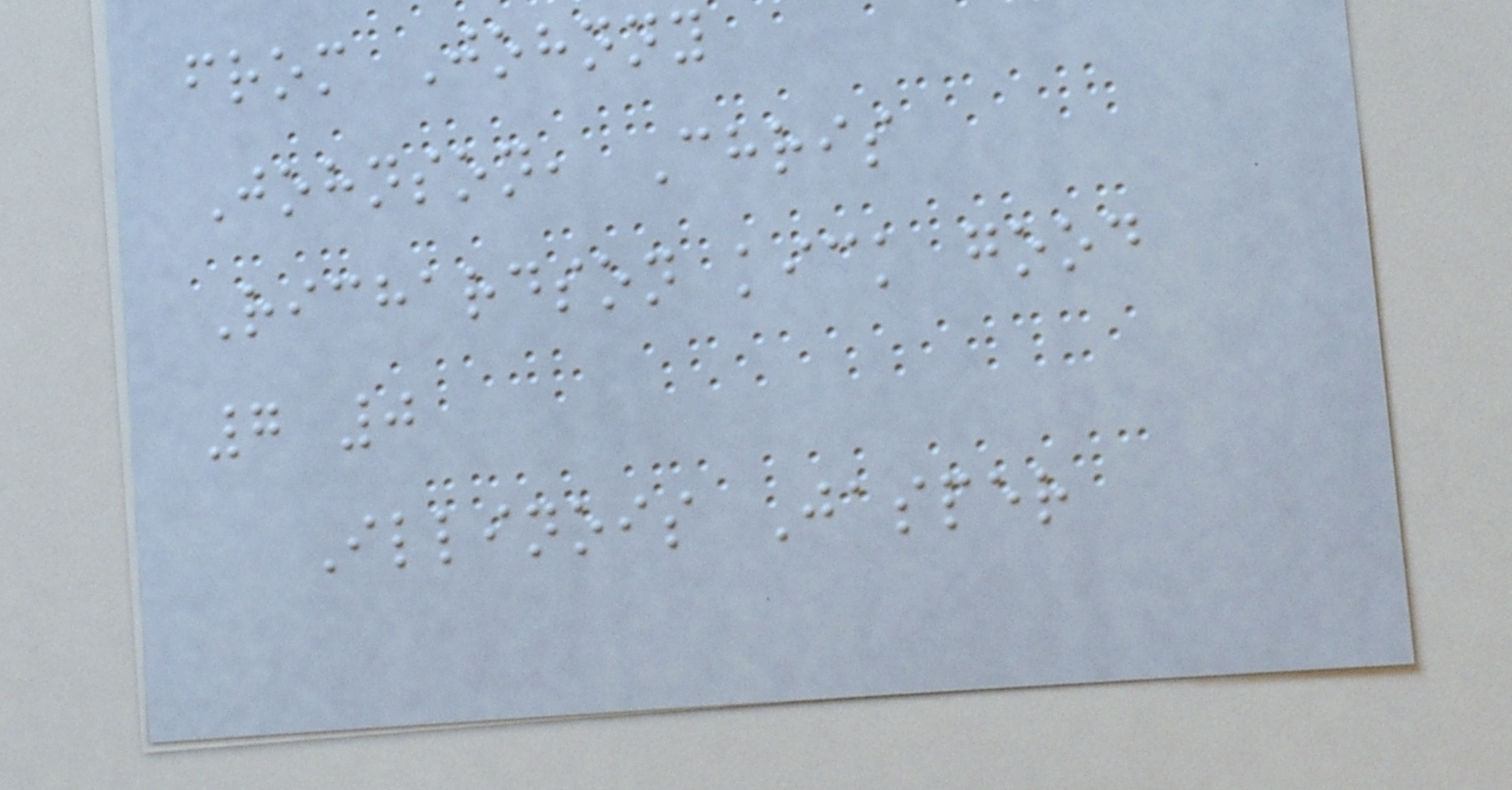from Johnny
Johnson, Chris
Richardson kick good
7 0
Illinois Jasper
